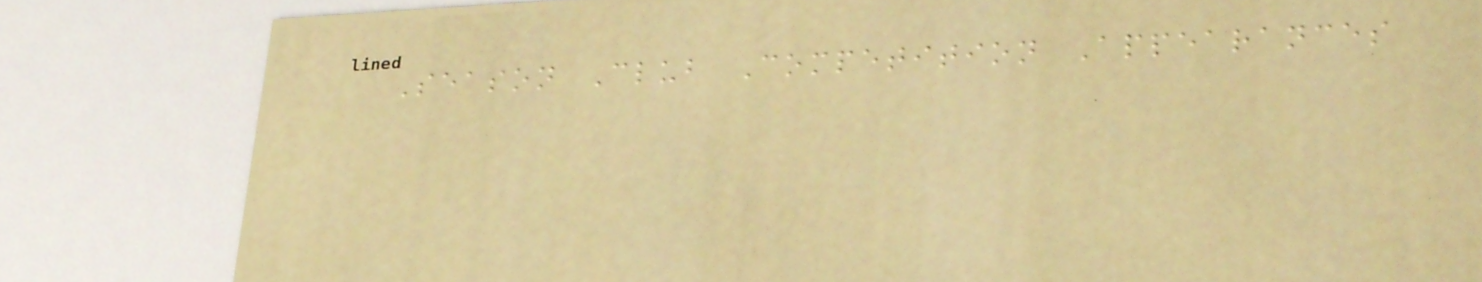Season Club Competition Appearances
